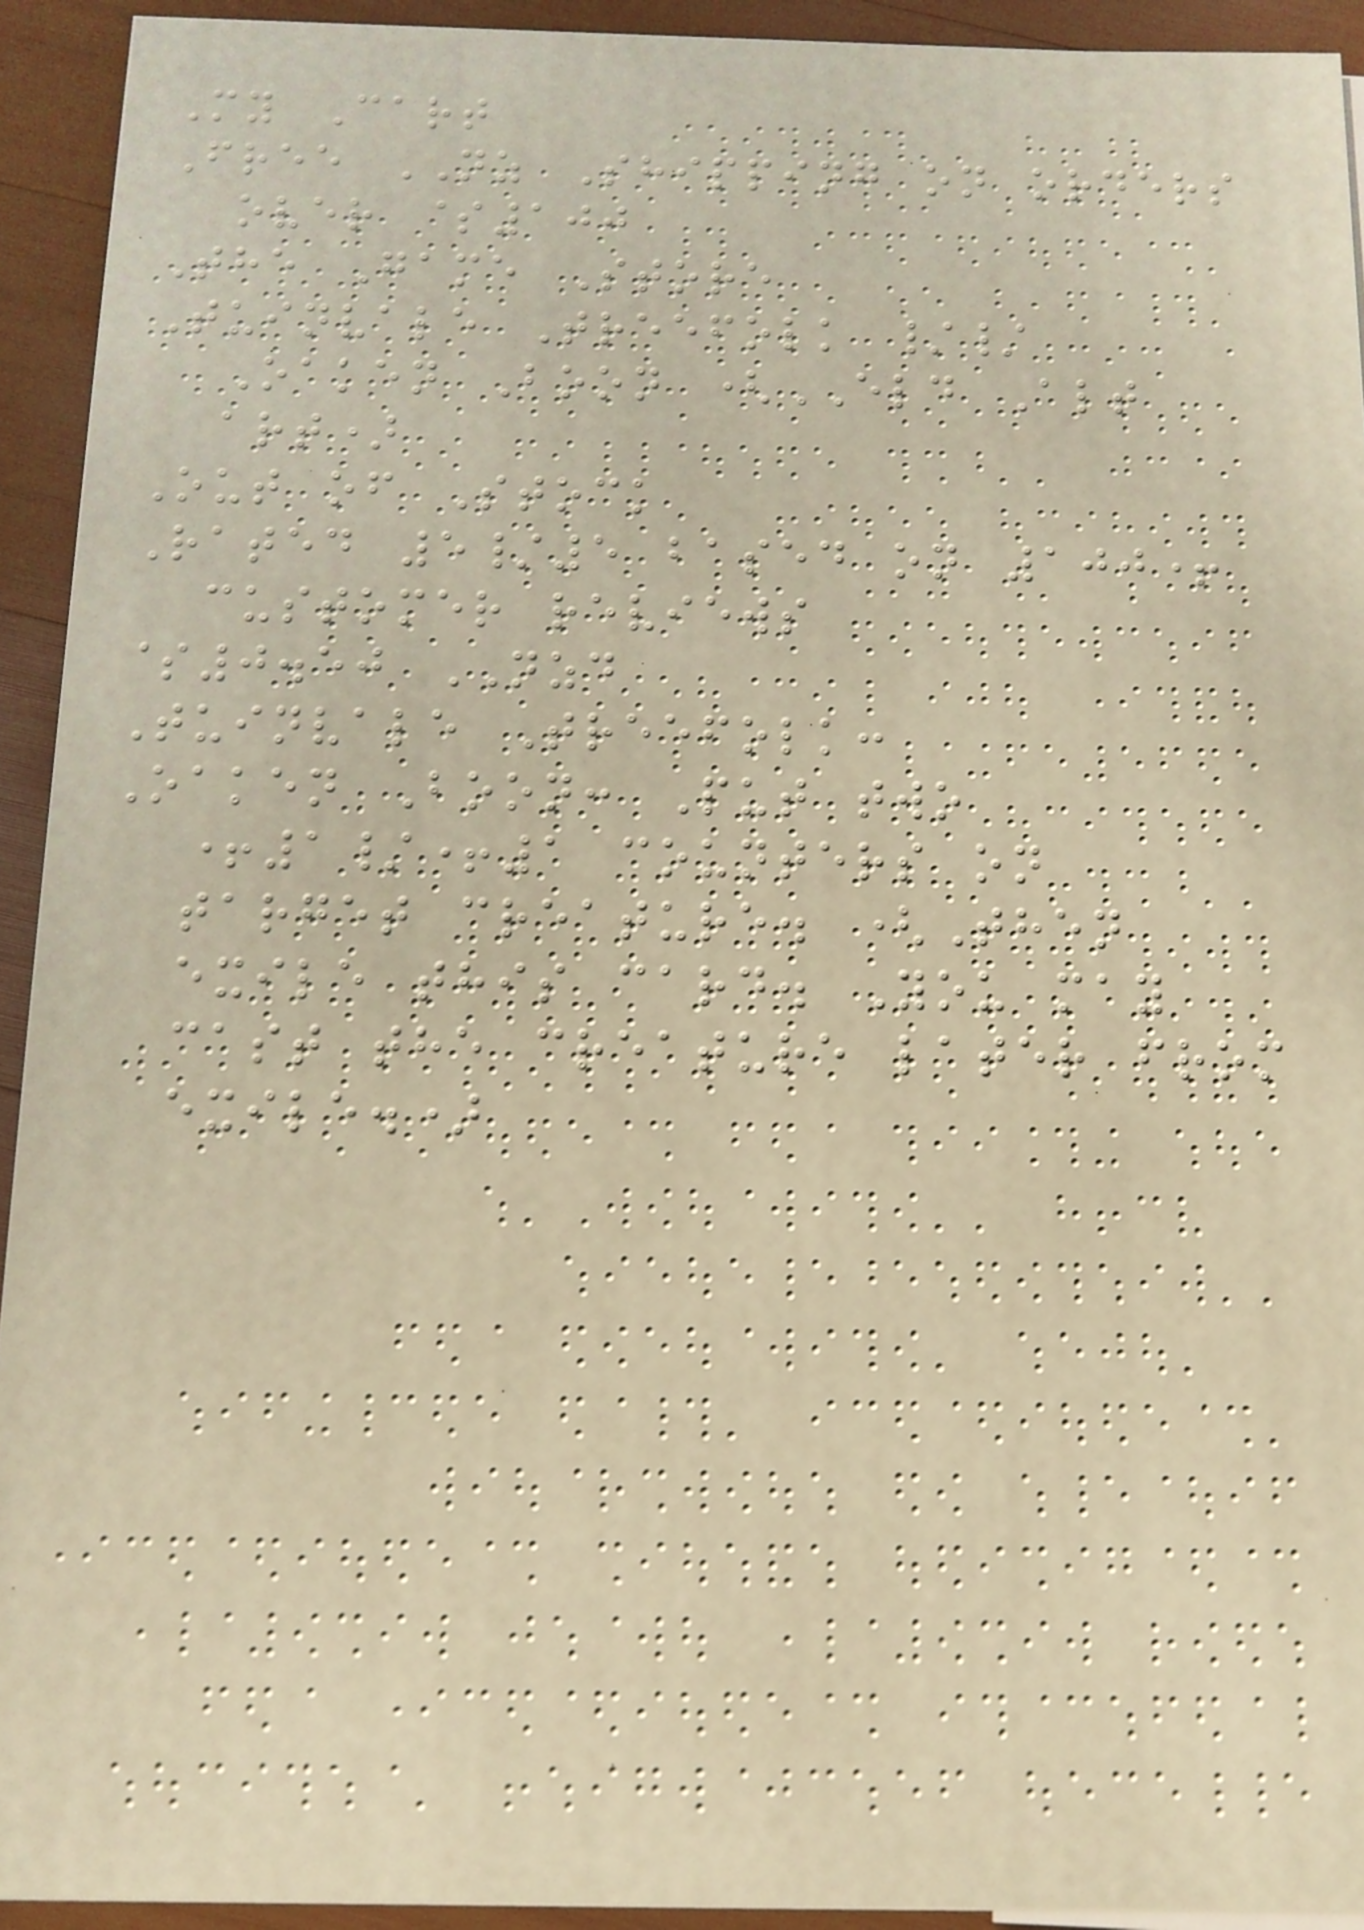My Cart
Free NZ Shipping on orders
over $100
The Game Store
Tuinvale Treefolk //
Oaken Boon (ELD Alt
art)
Out of Stock
Rated 5/5 based on 100+
customer reviews
$0.50 NZD
Tuinvale Treefolk:
Oaken Boon: Put two
+1/+1 counters on
target creature. (Then
exile this card. You may
cast the creature later from
exile.)
